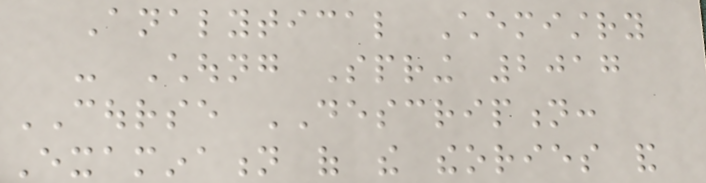Analytical Chemistry
- Choung Spring 2017
COURSE DESCRIPTION:
Examination of the theories and
